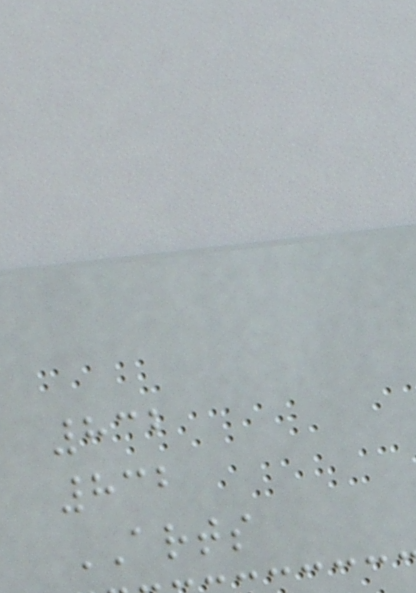832
832
ARTS
